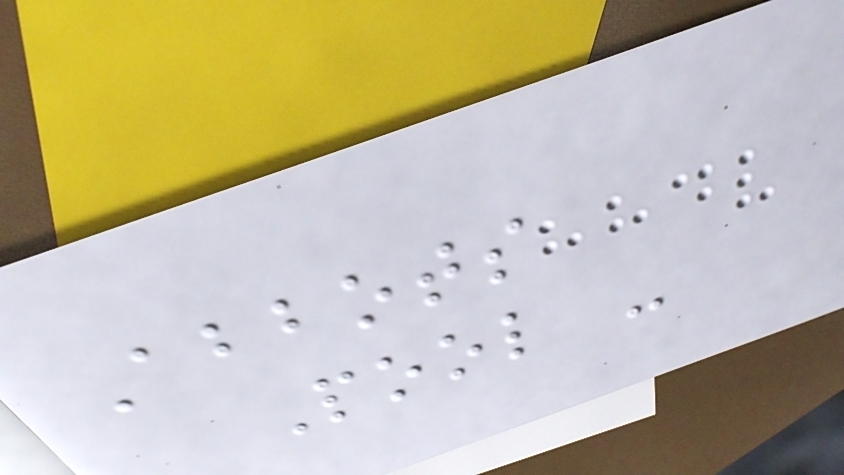Abbots
Pool -
